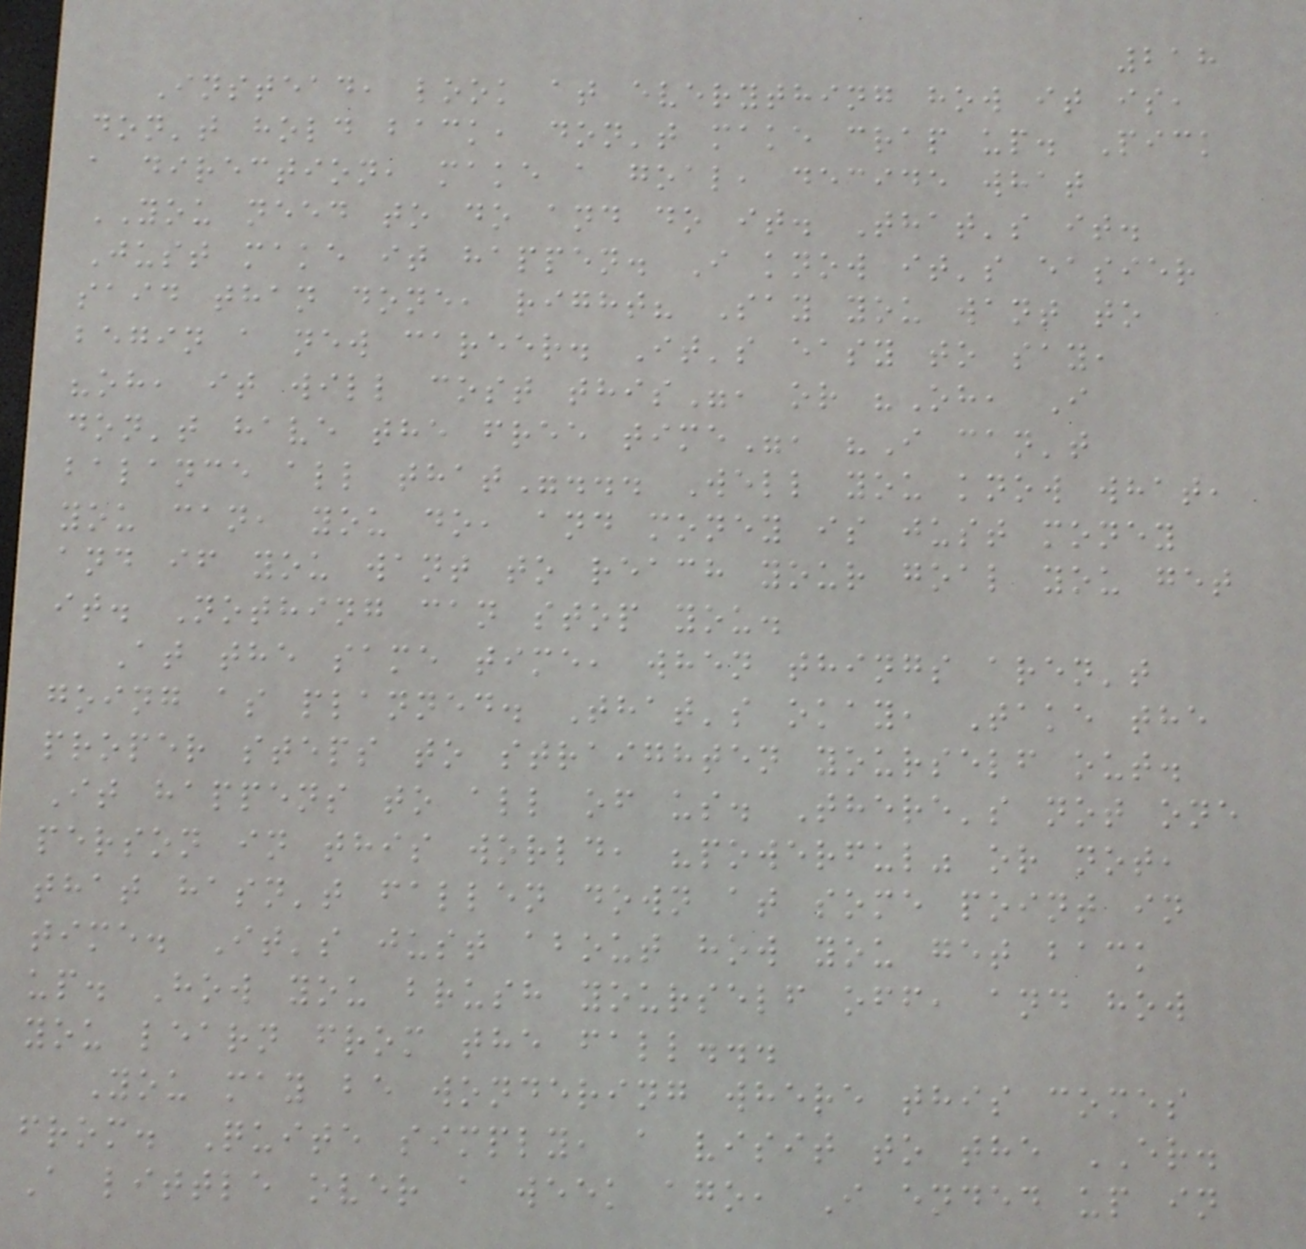218
Instead, look at everything how it is,
don't hold back, don't make crap up. Pick
a direction, make a goal, decide what
YOU need to do and do it. That's it.
Just make it happen. I know it's easier
said than done, right? Say you want to
begin a new career. It's easy to say,
"oh, it will cost this", or "Oh, I
don't have the free time", "I can't
balance all that"... Well you know what,
you can, you do, and money is just money
and if you want to reach your goal you get
it. Nothing can stop you.
At the same time, when things aren't
going as planned. That's okay, Take the
proper steps to straighten yourself out.
It happens to all of us. There's not one
person in this world, "powerful" or not,
that hasn't fallen down at some point in
time. It's just about how you get back
up. How you brush yourself off, and how
you learn from the fall...
You may be wondering where this comes
from. Quite simply, a visit to the ER.
A little over a week ago, I ended up in
